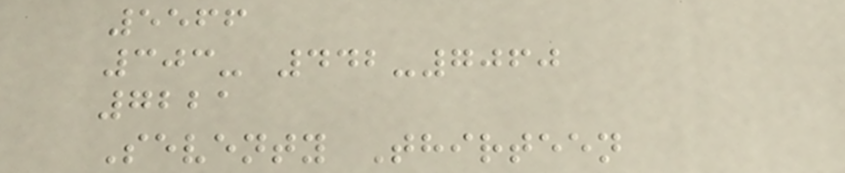5566
303- 442-7060
7221
Seventy Thirteen
